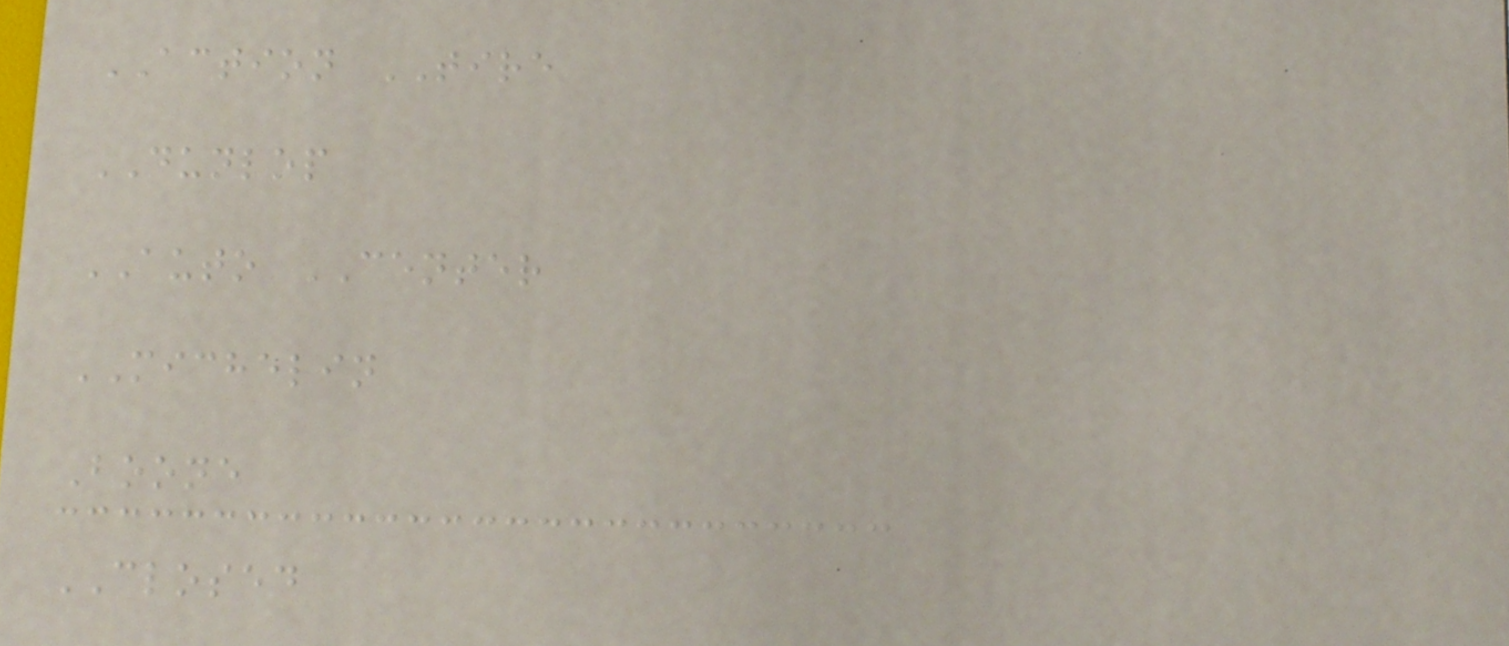ACTION TIRE
DUNLOP
AUTO CENTER
MICHELIN
Boone
CLOSED
